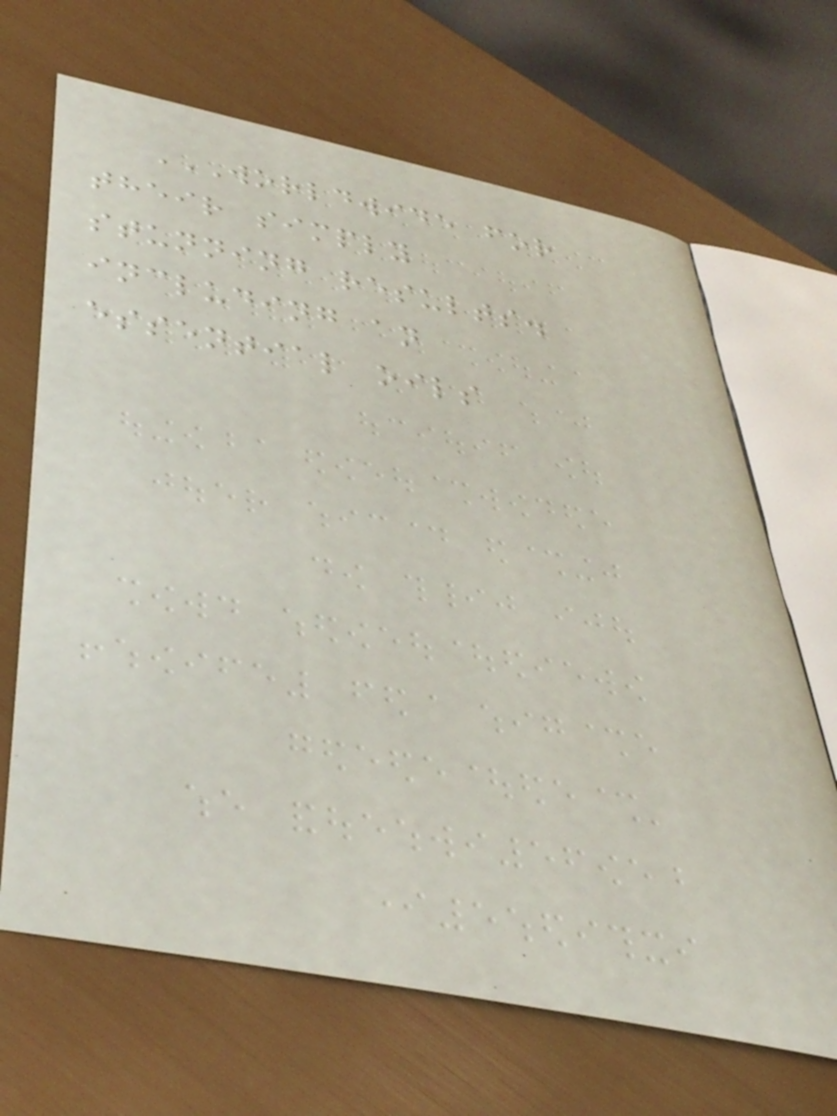WORLDWIDE FOR
THEIR SIMPLY
STUNNING RESULTS.
INCLUDING AN
ESSENTIAL OILS
